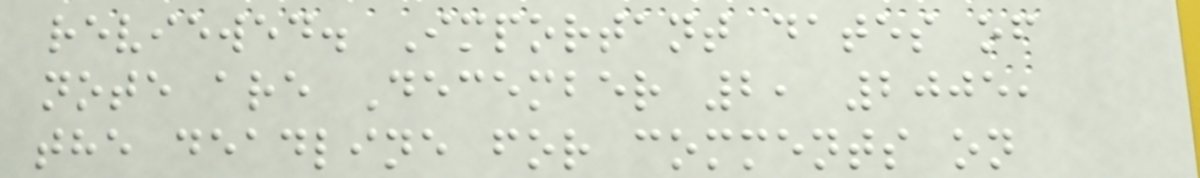reviewed. Important dates of
note are December 2, 2005,
the deadline for comments on
